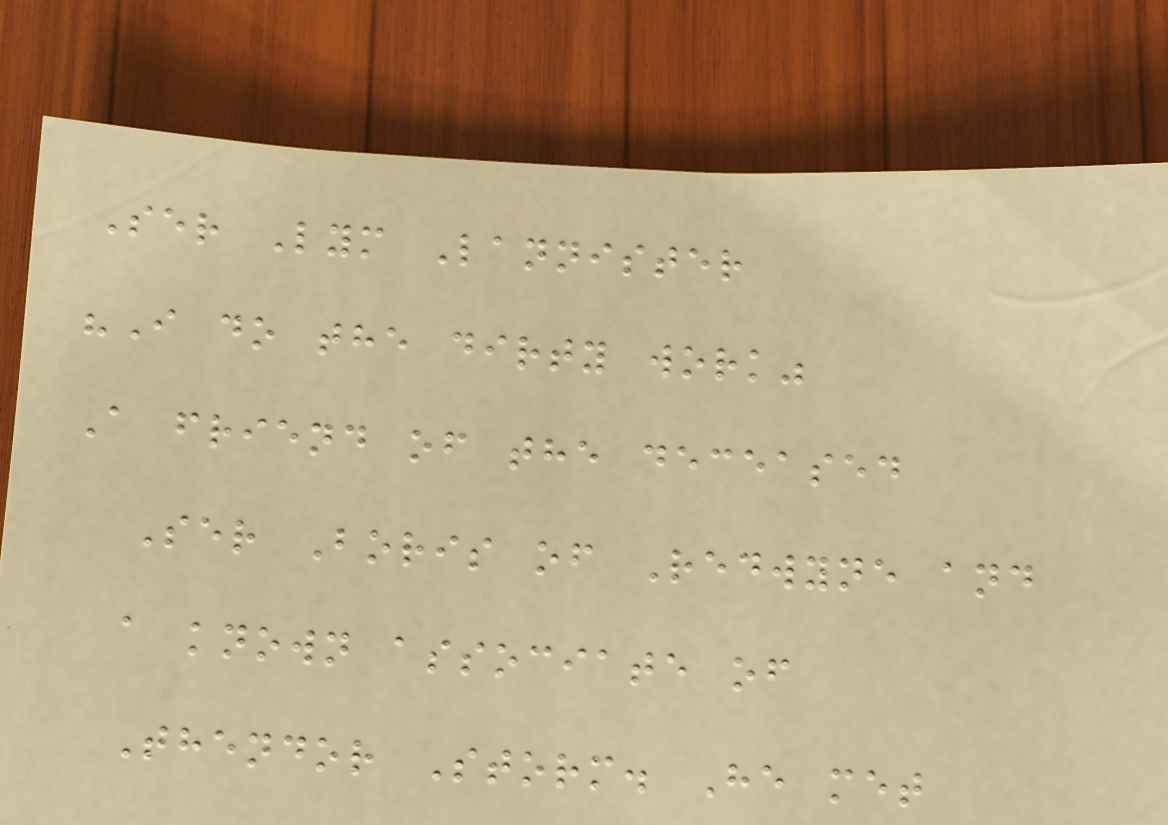Ser Lym Lannister
"I do the dirty work"
A friend of the deceased
Ser Boris of Redwyne and
a known associate of
Thendor Storm. He met
